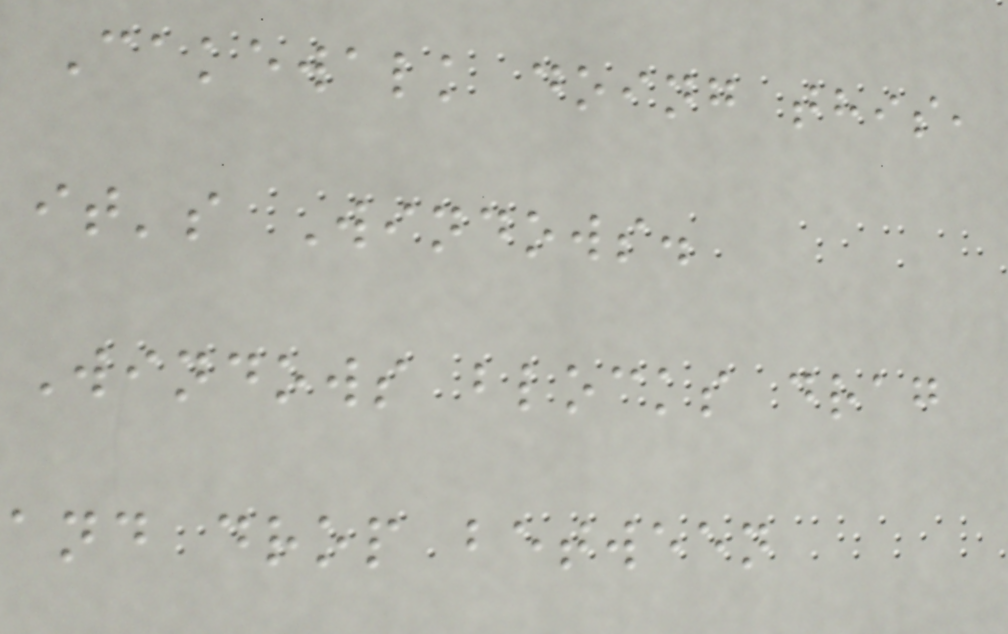Cakewalk doing this,
it's Windows.
Windows blocks drag
and drop between
